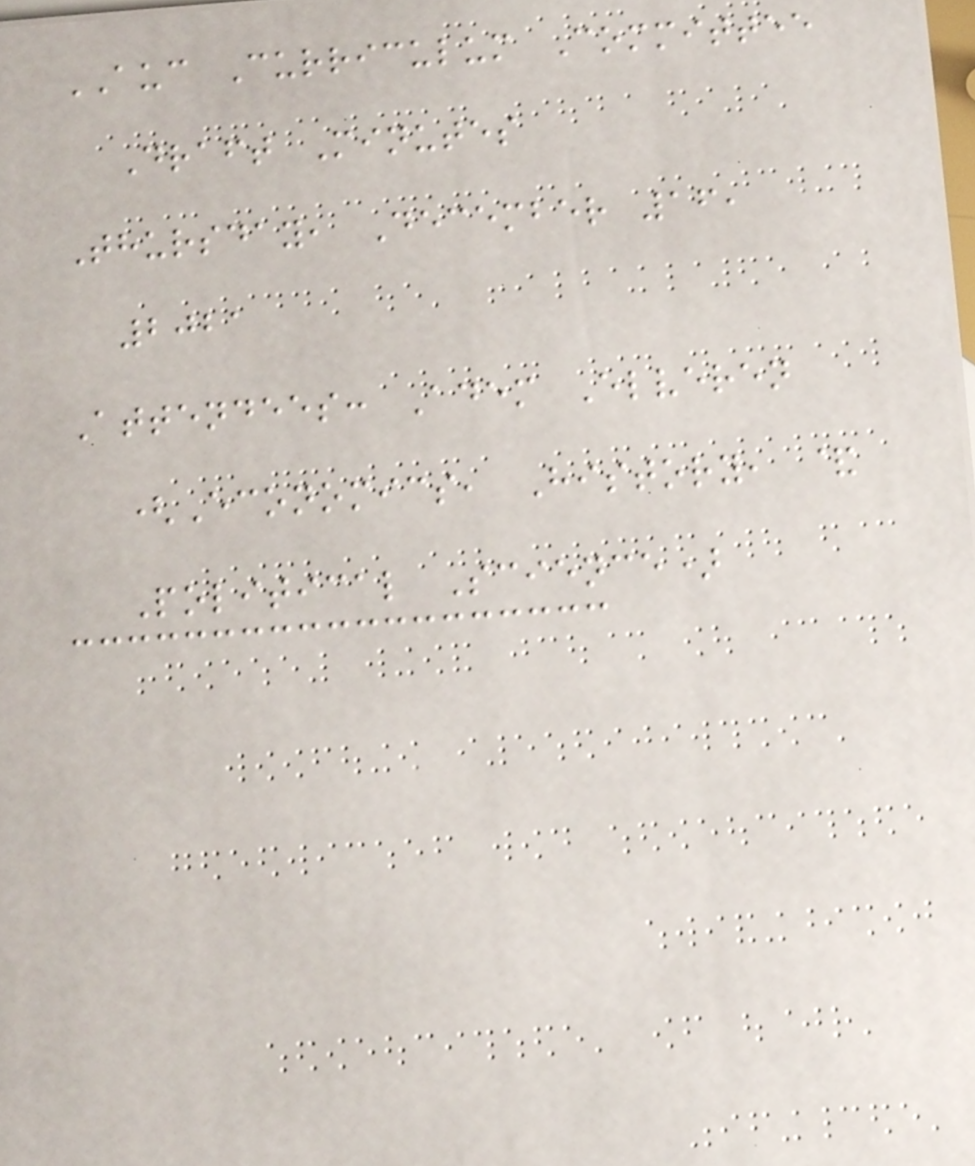AUC Curriculum Committee
Draft Minutes
Thursday, December 16,
2021
Attendees: Adem Elveren
(Economics, History, &
Political Science)
